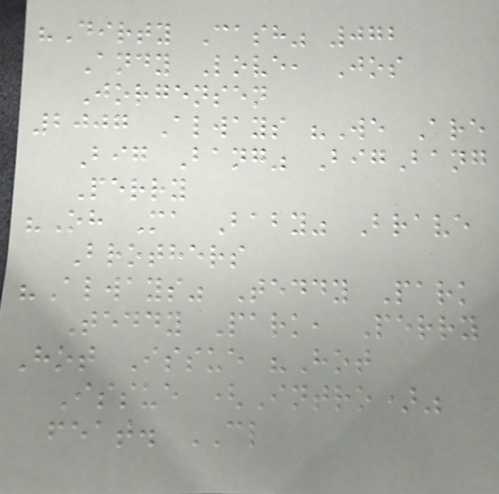"Dirty Cash" 072
Andy Love, Jos
Jorgensen
2007 Always "We Are
Big Bang" BigBang
Perry
"Oh Ma Baby" Brave
Brothers
"Always" Teddy Park
Teddy Park, Perry
Hot Issue "Hot
Issue (Intro)"
feat. CL
